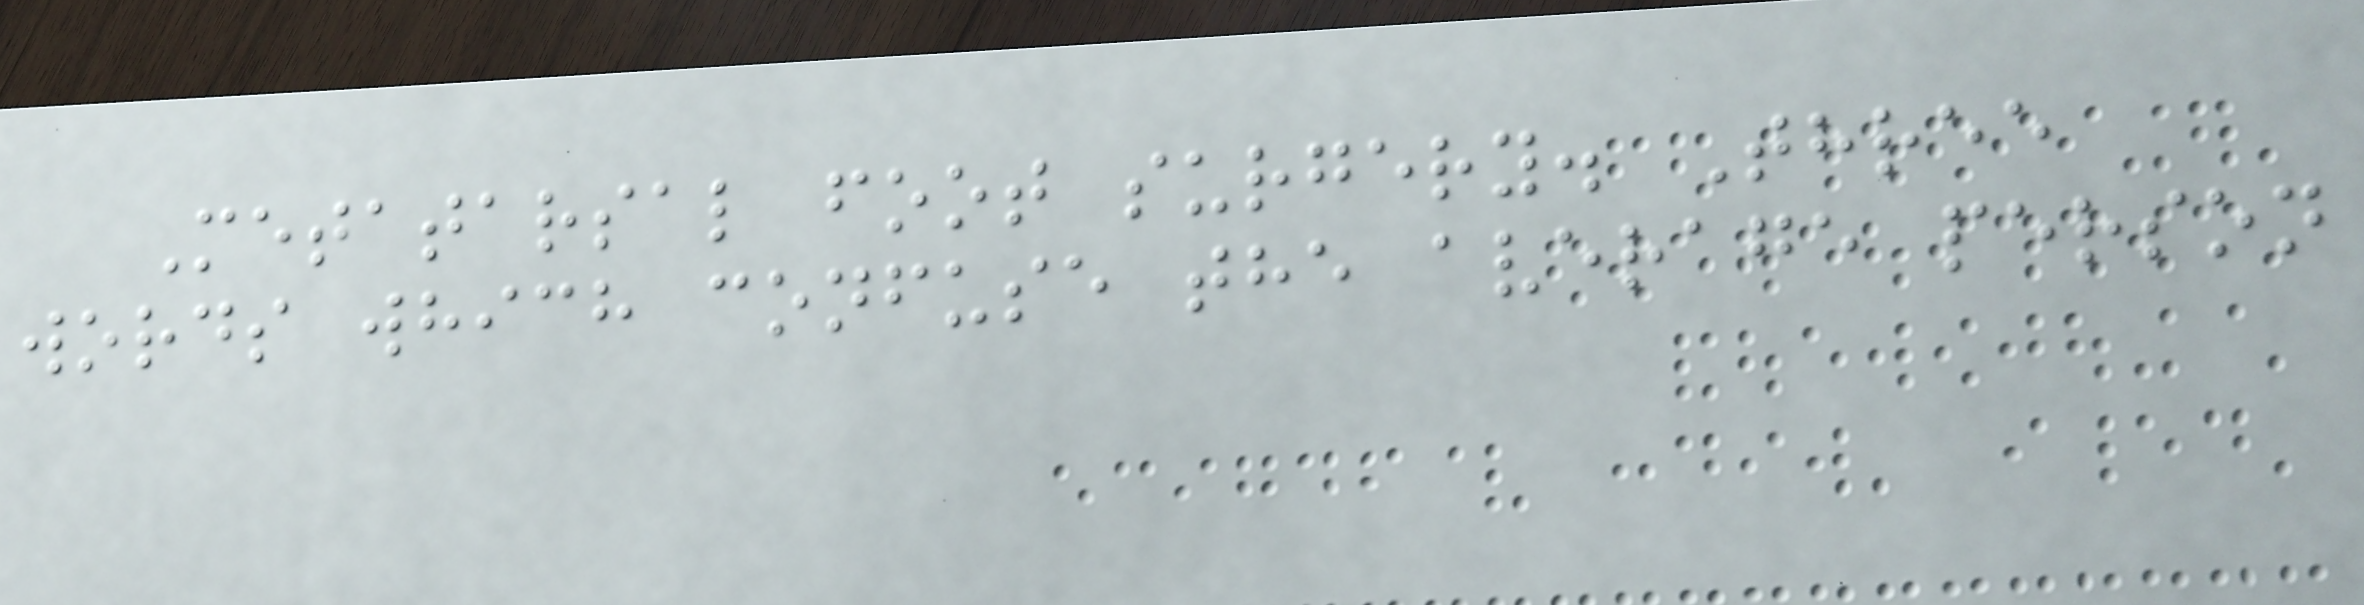Metatarsal foot surgery. Three
words which confuse the average person
